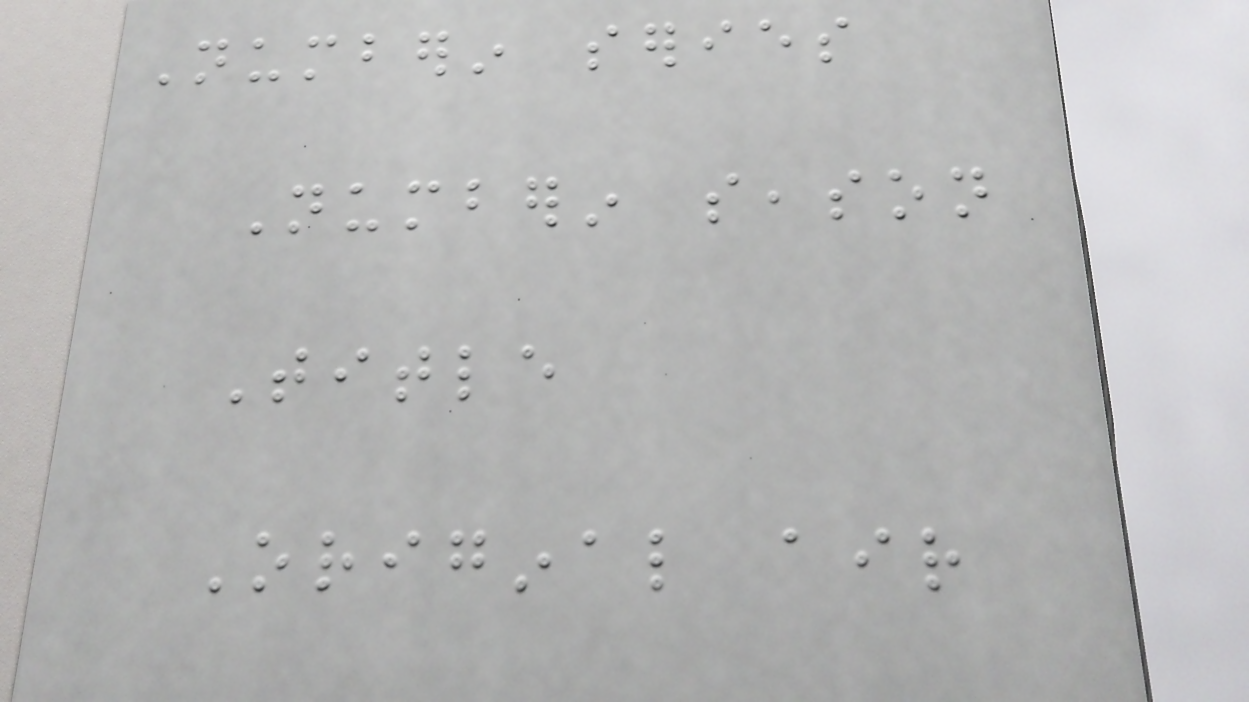Numberin series
Numberin season
Title
Original air
